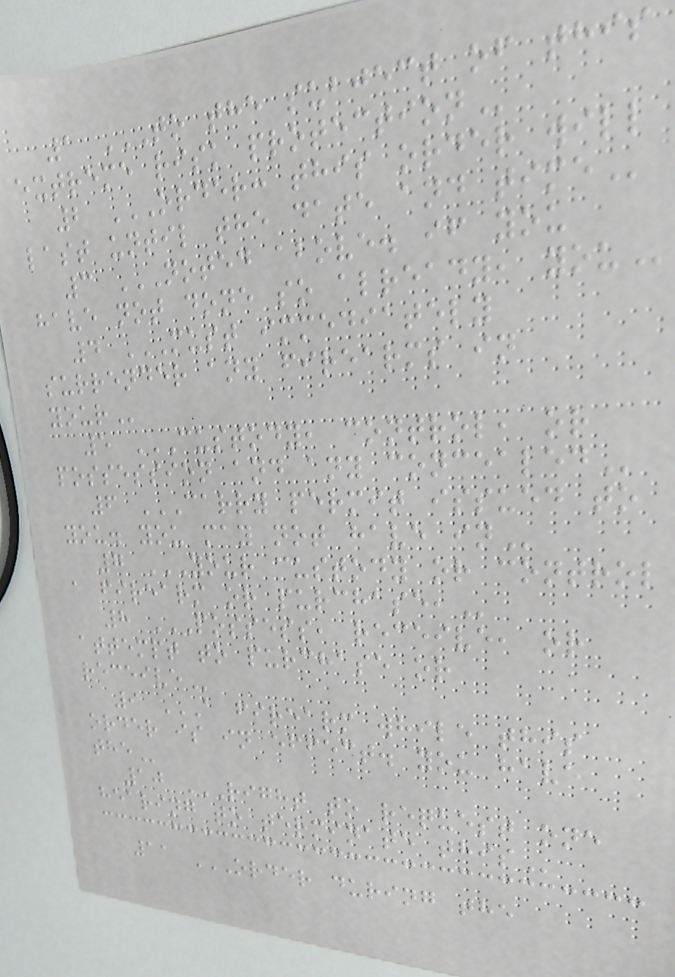1 TO THE SUBJECT OF THIS
EXTREME RISK PROTECTION
2 ORDER: THIS ORDER WILL
LAST UNTIL THE DATE AND TIME
3 NOTED ABOVE. IF YOU
HAVE NOT DONE SO ALREADY, YOU
4 MUST IMMEDIATELY
SURRENDER ANY FIREARMS IN
YOUR
5 CUSTODY, CONTROL, OR
POSSESSION AND ANY CONCEALED
6 CARRY PERMIT ISSUED TO
YOU. YOU MAY NOT HAVE IN
7 YOUR CUSTODY OR CONTROL
A FIREARM OR PURCHASE,
8 POSSESS, RECEIVE, OR
ATTEMPT TO PURCHASE OR
RECEIVE
9 A FIREARM WHILE THIS
ORDER IS IN EFFECT. YOU HAVE
THE
10 RIGHT TO REQUEST ONE
HEARING TO TERMINATE THIS
11 ORDER DURING THE
